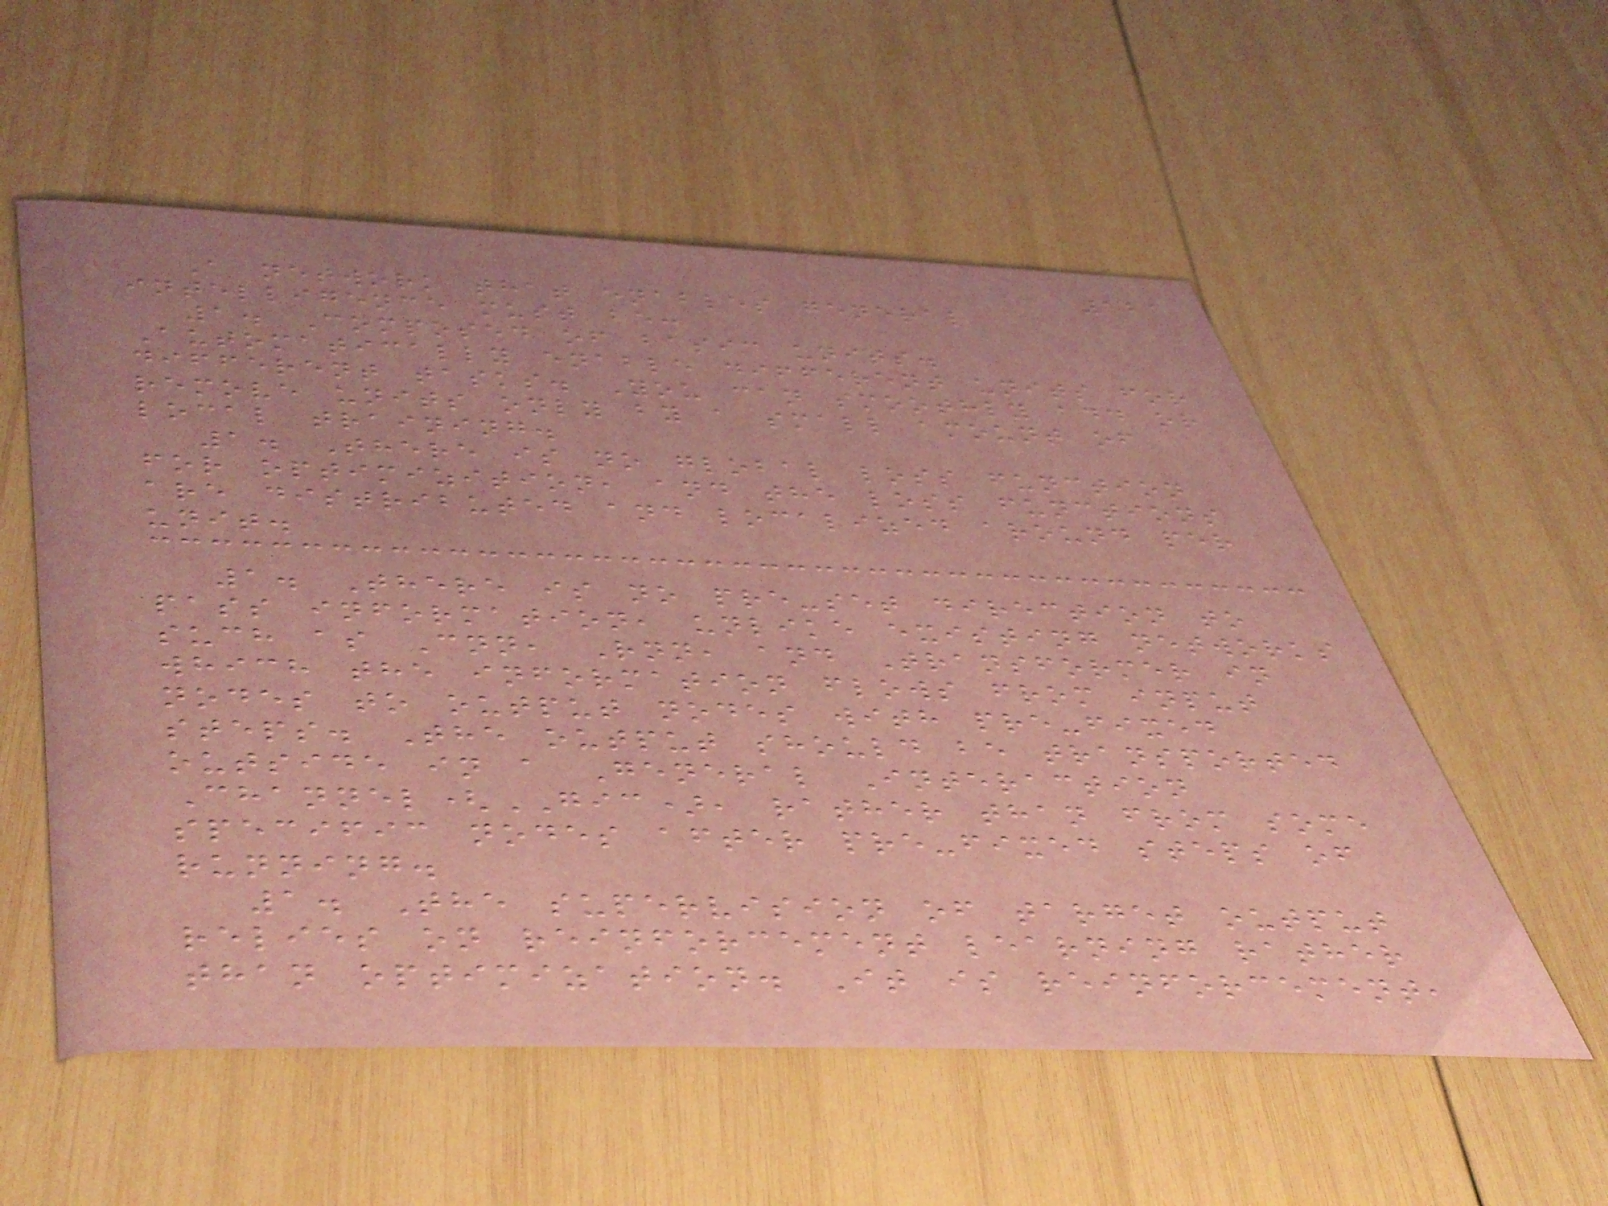121
A network that enables general
intelligence must be:
1. Composed of basic units.
Automatically enable different units for
different tasks. You can smoothly add or
remove units only by a small amount of
local training.
1. There is no global loss function
for optimizition, and the loss functions
are distributed and localized around per
unit.
1. There is no pre-set direction to
pass information, unlike existing networks
such as Cnn, Rnn, and Transformer in
which the information flows from input
nodes to output nodes with pre-fixed
steps. The output should be transported
outside in a General Interaction
Channel(GIC), rather than from some
specific nodes after pre-fixed steps of
running.
1. The supervision of target output
relies on reinforcement learning rather
than optimization. It is reinforcement,
